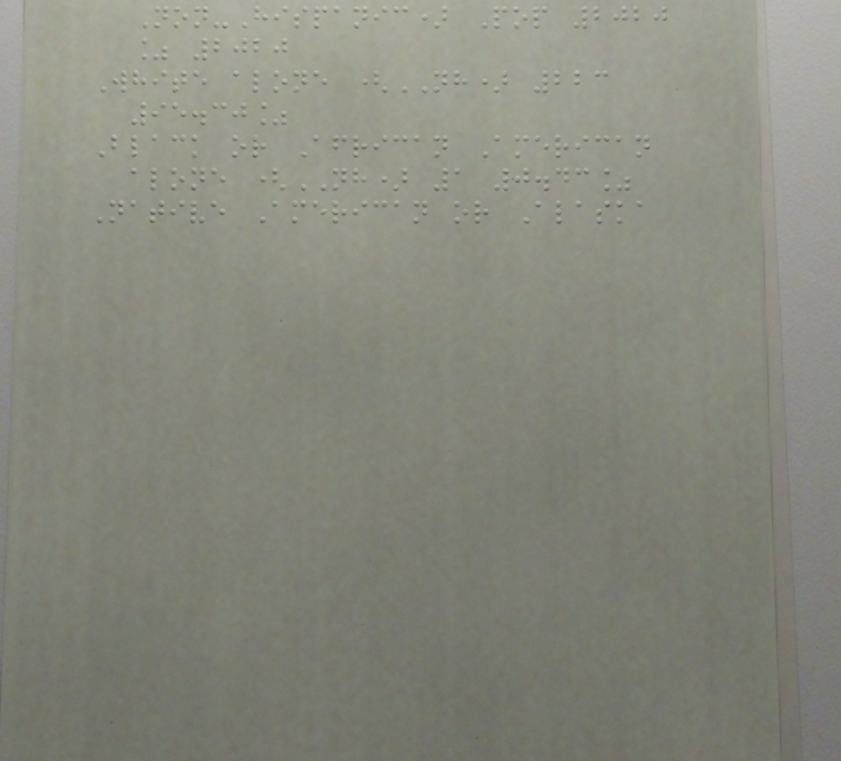Non-Hispanic) Pop 2020
% 2020
White alone (NH) 223
95.30%
Black or African American
alone (NH) 1 0.43%
Native American or Alaska
